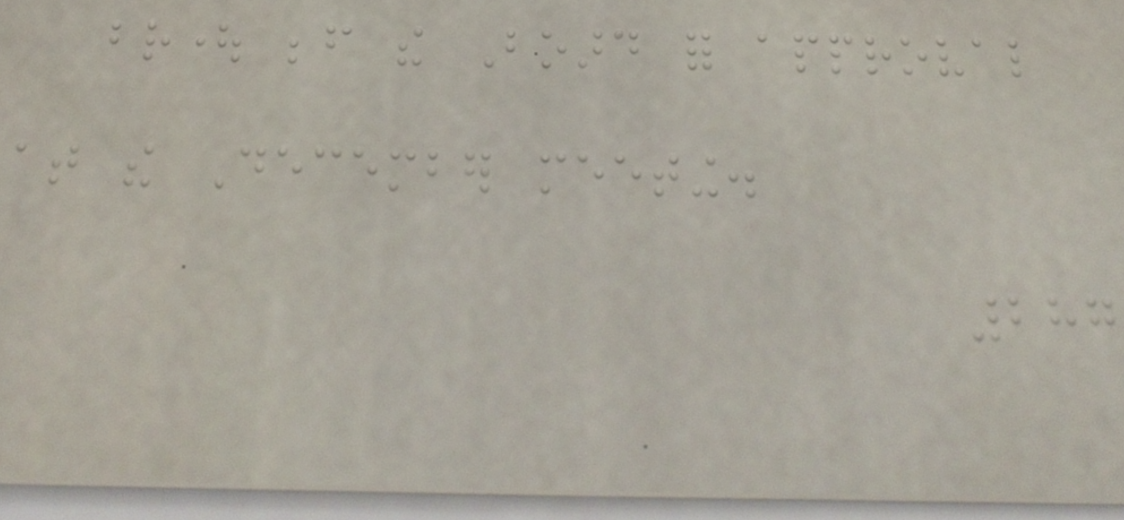brought before the Board for approval
at the December meeting.
287
